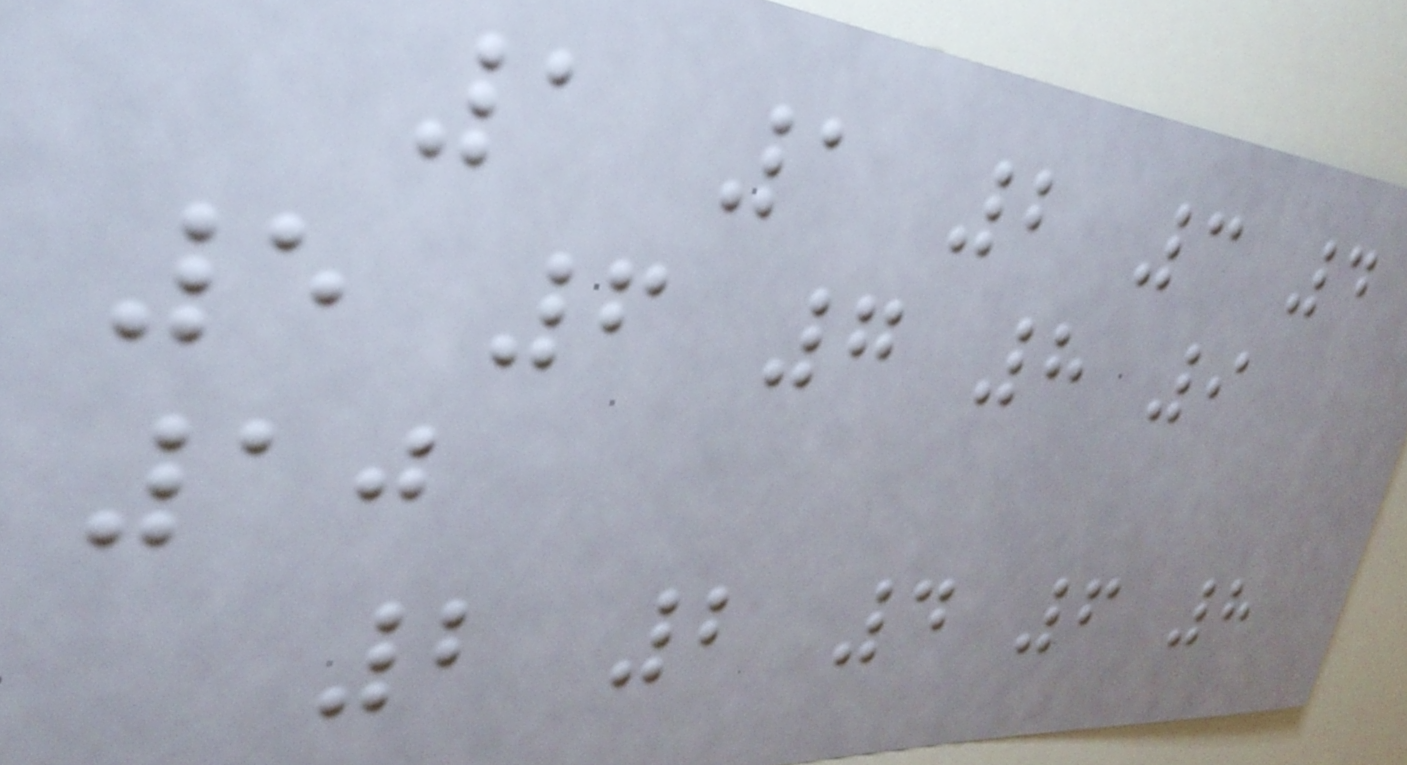1 1 2 3 4
5 6 7 8 9
10
2 2 4 6 8
